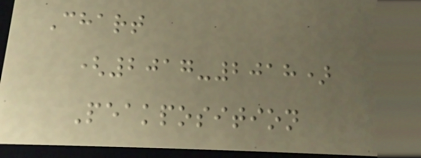Chart
(2017-2018)
Peakposition
